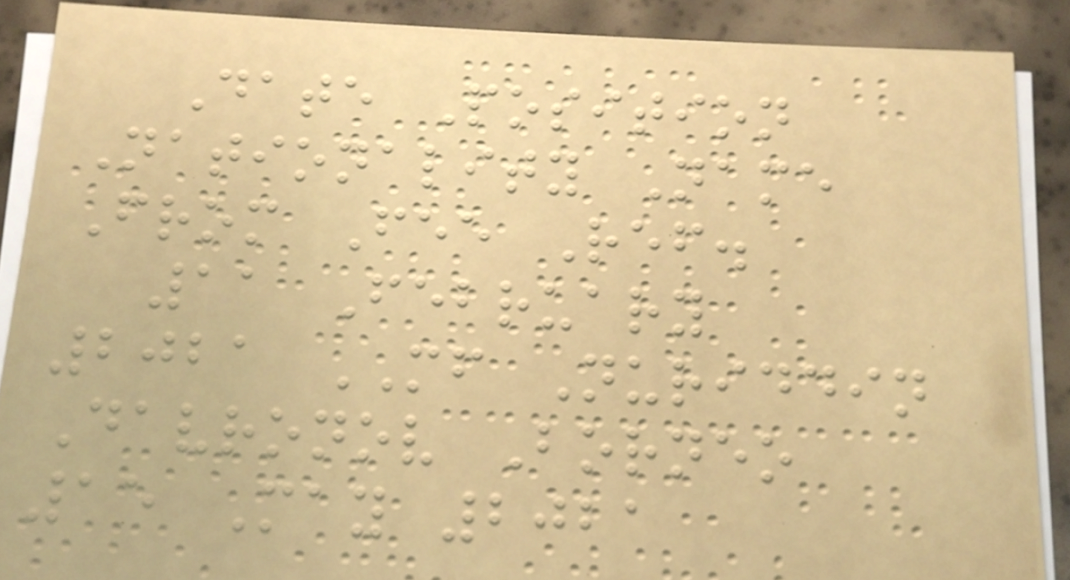Date Position
Nationality Name
From Fee Ref.
11 February
2021 MF Nuriddin
Davronov Borneo
15 May 2021
